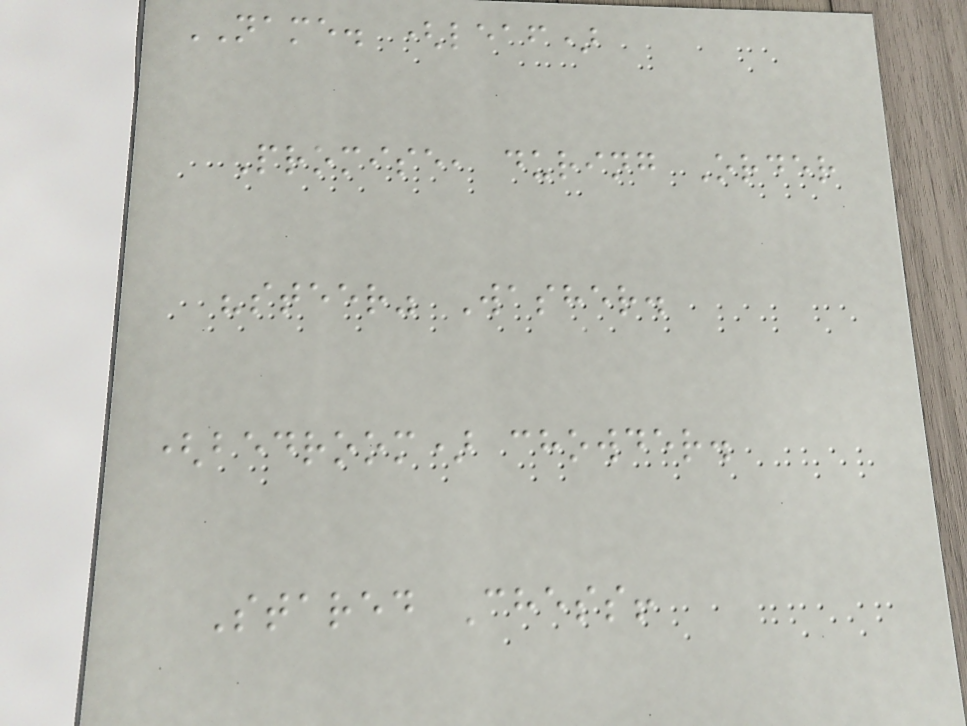NAME. (leaf)
Promise, during Order
"steer" Washer.
(bedroom) chowder.
Stared Chess!
